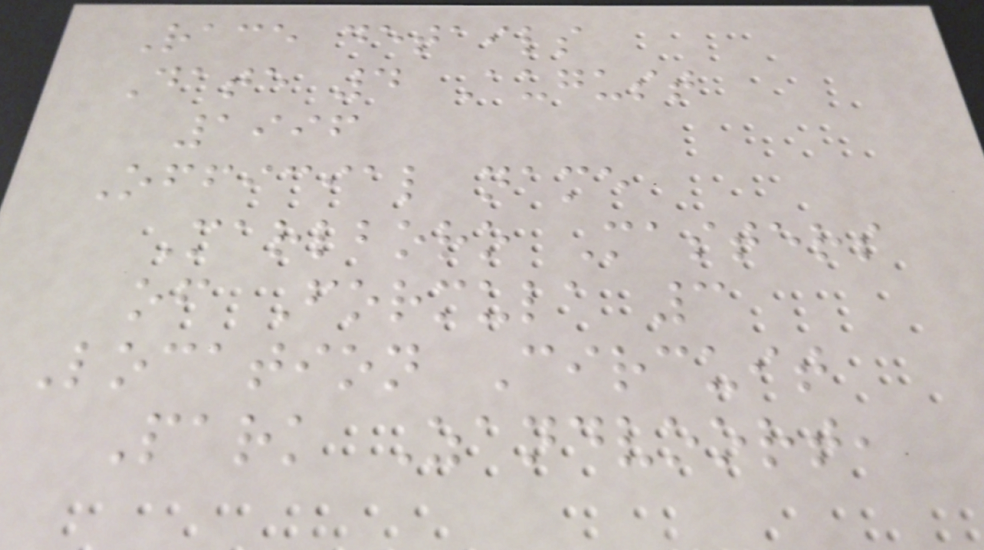Race details
Date 4 August
1996
Official name
Marlboro Masters
of Formula 3
Location Circuit
Park Zandvoort,
